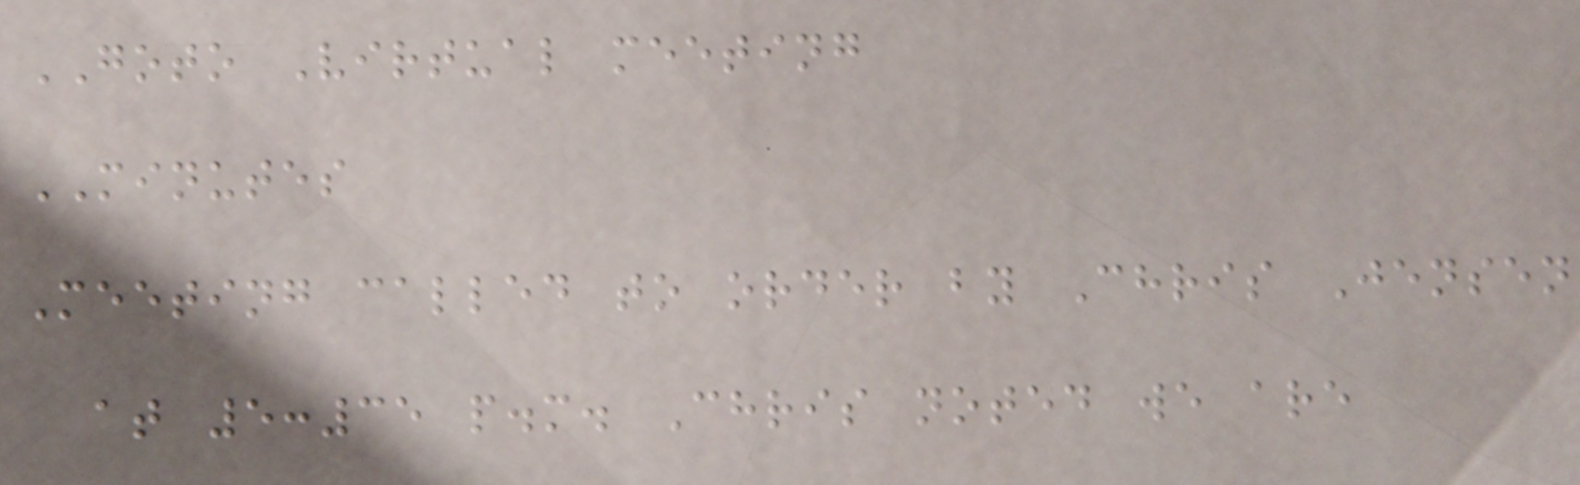GOTO Virtual meeting
MINUTES
Meeting called to order by Chris Jensen
at 5:35 p.m. Chris noted we are
